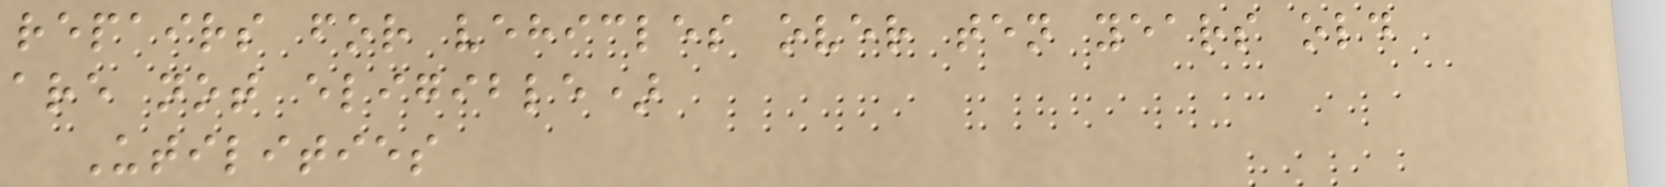repairs for vehicles over ten years old
are not eligible)
Utilities
